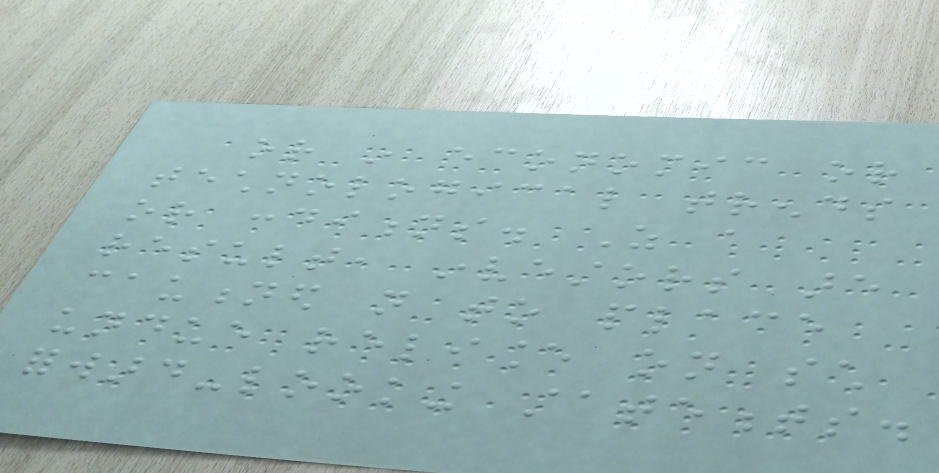or in economic or
technological trends
or conditions. As a
result, investors are
cautioned not to place
undue reliance on such
forward-looking statements.
